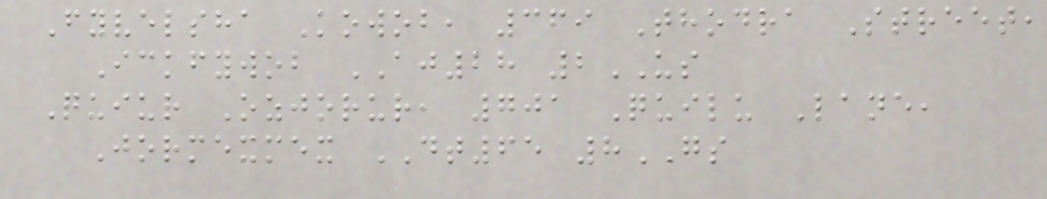Fyvelsha Kowob, 369 Thodra Street,
Ickfywob AJ28 2US
Quiur Ozjorur, 701 Quilu Lane,
Jormexmex DT65 8GS
